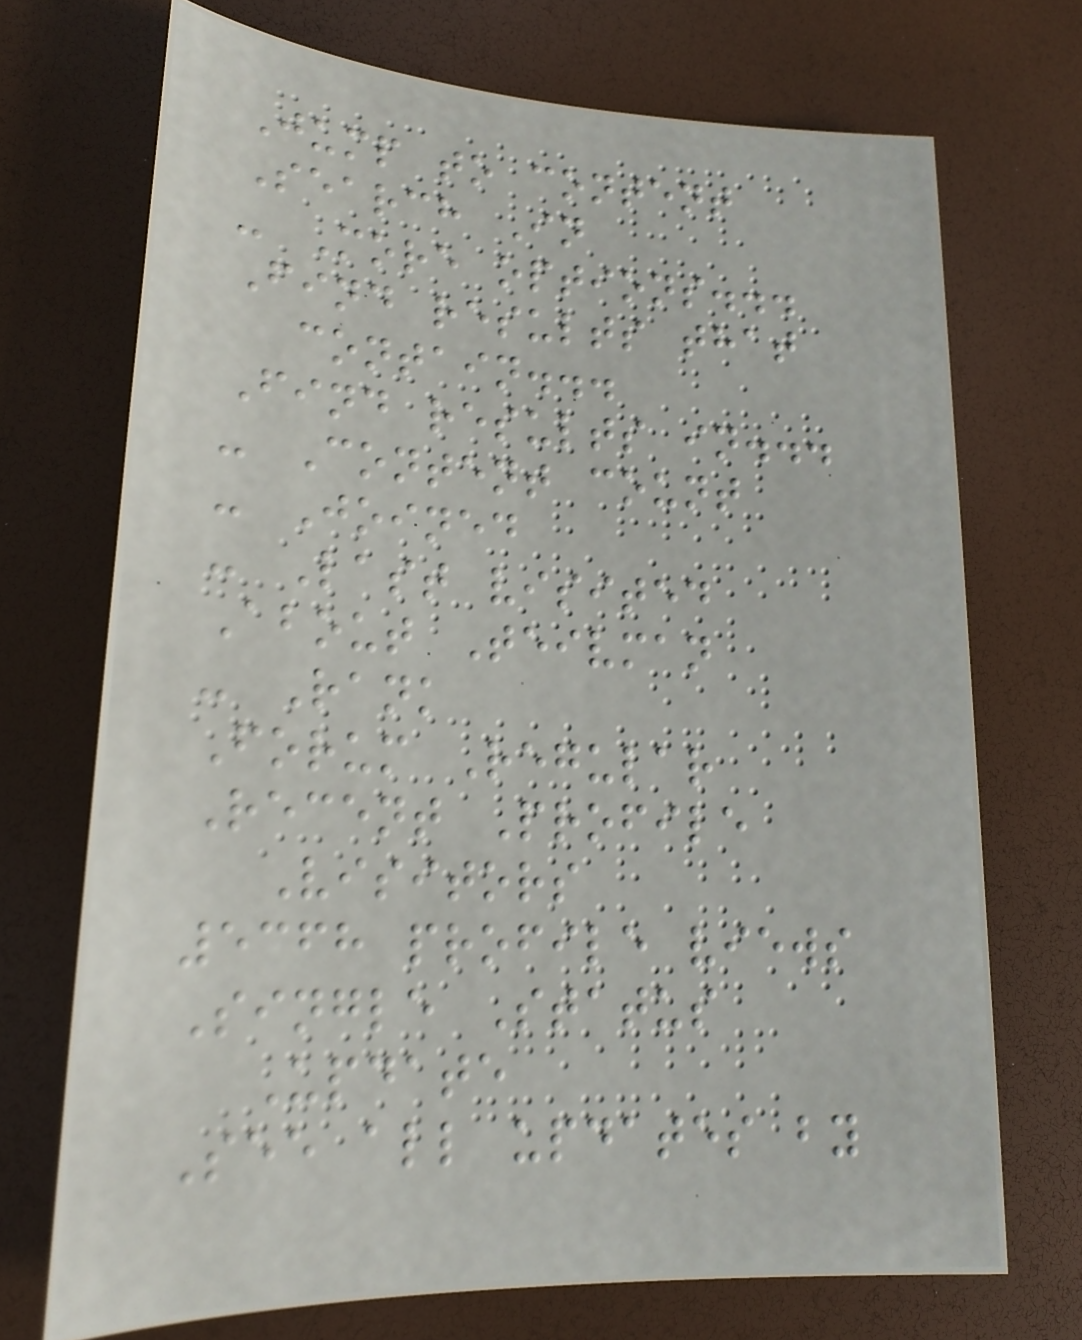Jump to content
Search In
- More options...
Find results that
contain...
Find results in...
- Content count
- Joined
- Last visited
About Teivman
- Rank
Forum Regular
Recent Profile
Visitors
5368 profile views
Single Status
Update
See all updates by
